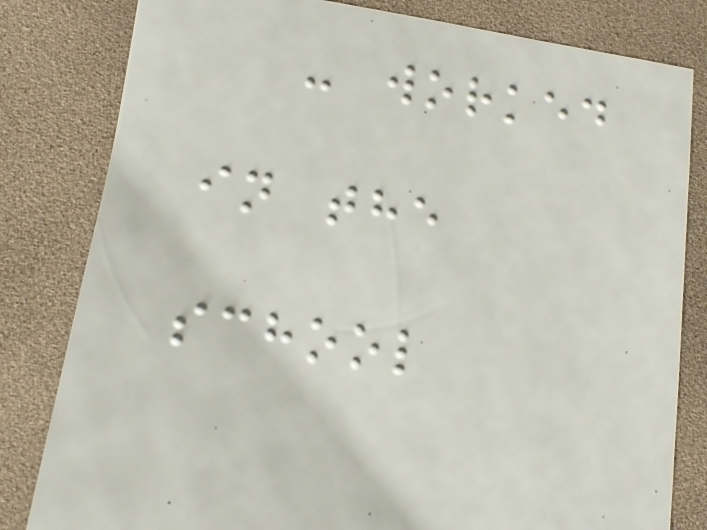- worked
in the
school
